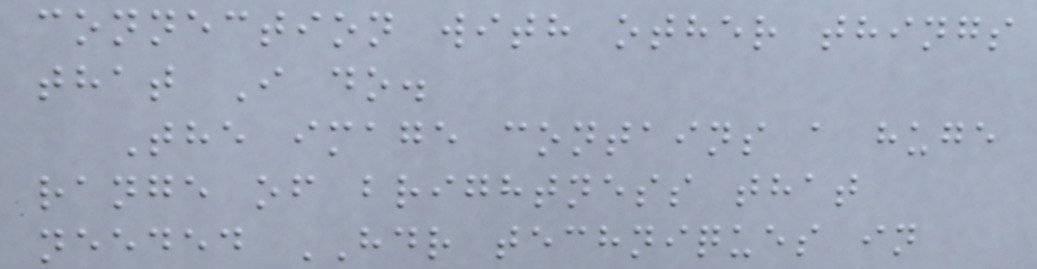connection with other things
that I do.
The image contains a huge
range of brightness that
needed HDR techniques in
